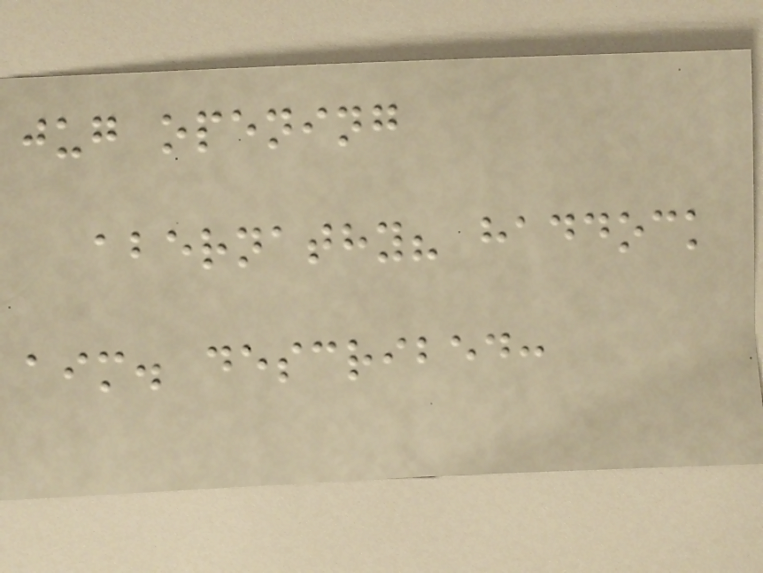jug opening
abernathy? haddock
aim. described:
